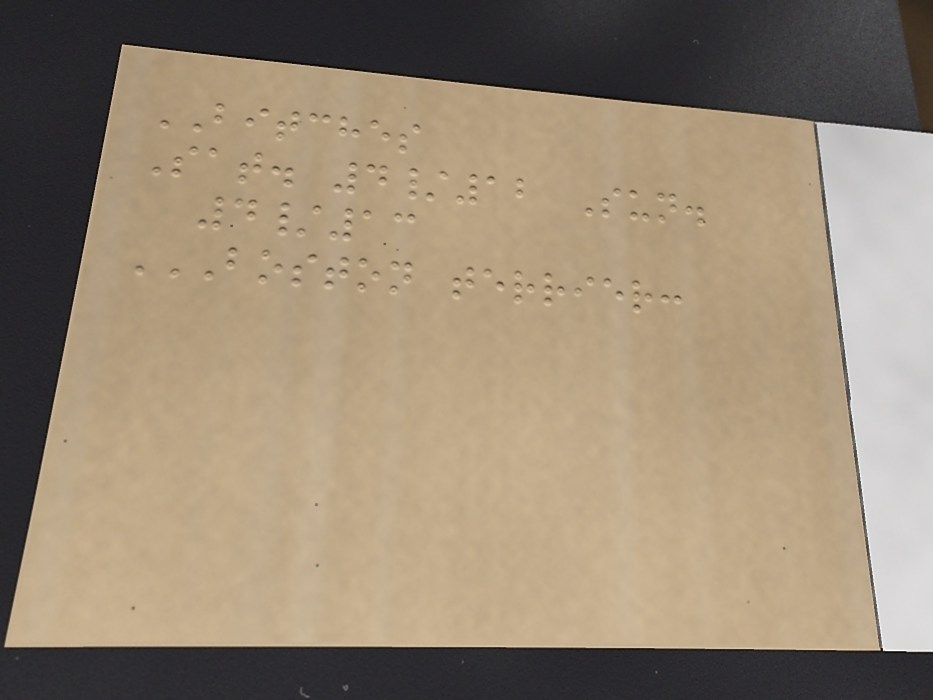BITCHES
Sat. 4/12 Sun.
4/13
BOSTON TERRIER:
